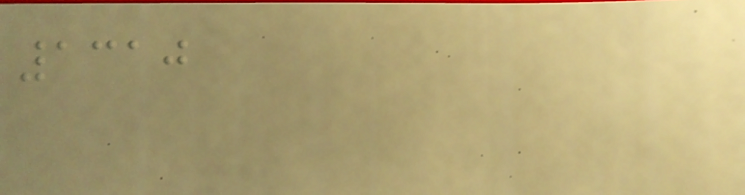1310
